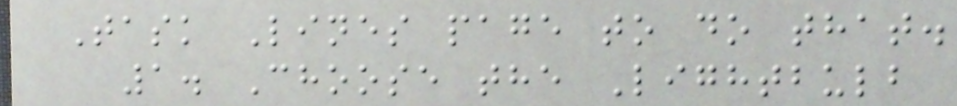Task Lines page to do that.
1. Choose the Lightbulb
